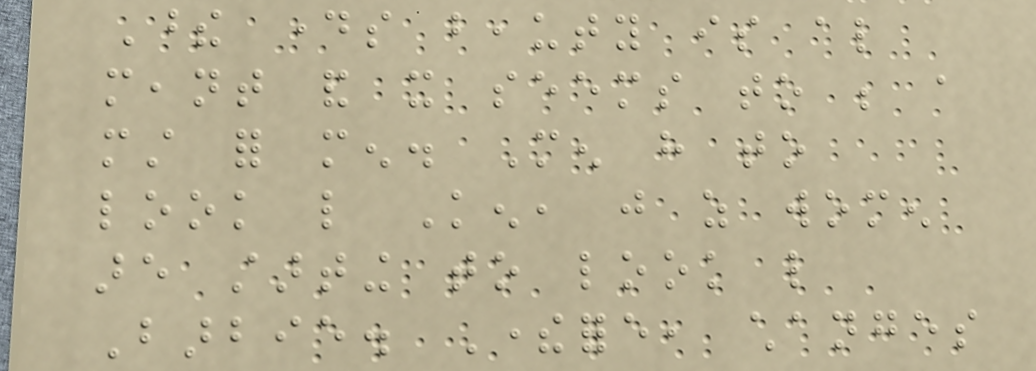These days beauty is also
meant and it seems to be a
must for men. Men have to
look like Ken, just as women
are starting to look like
Barbie. Therefore, changes
